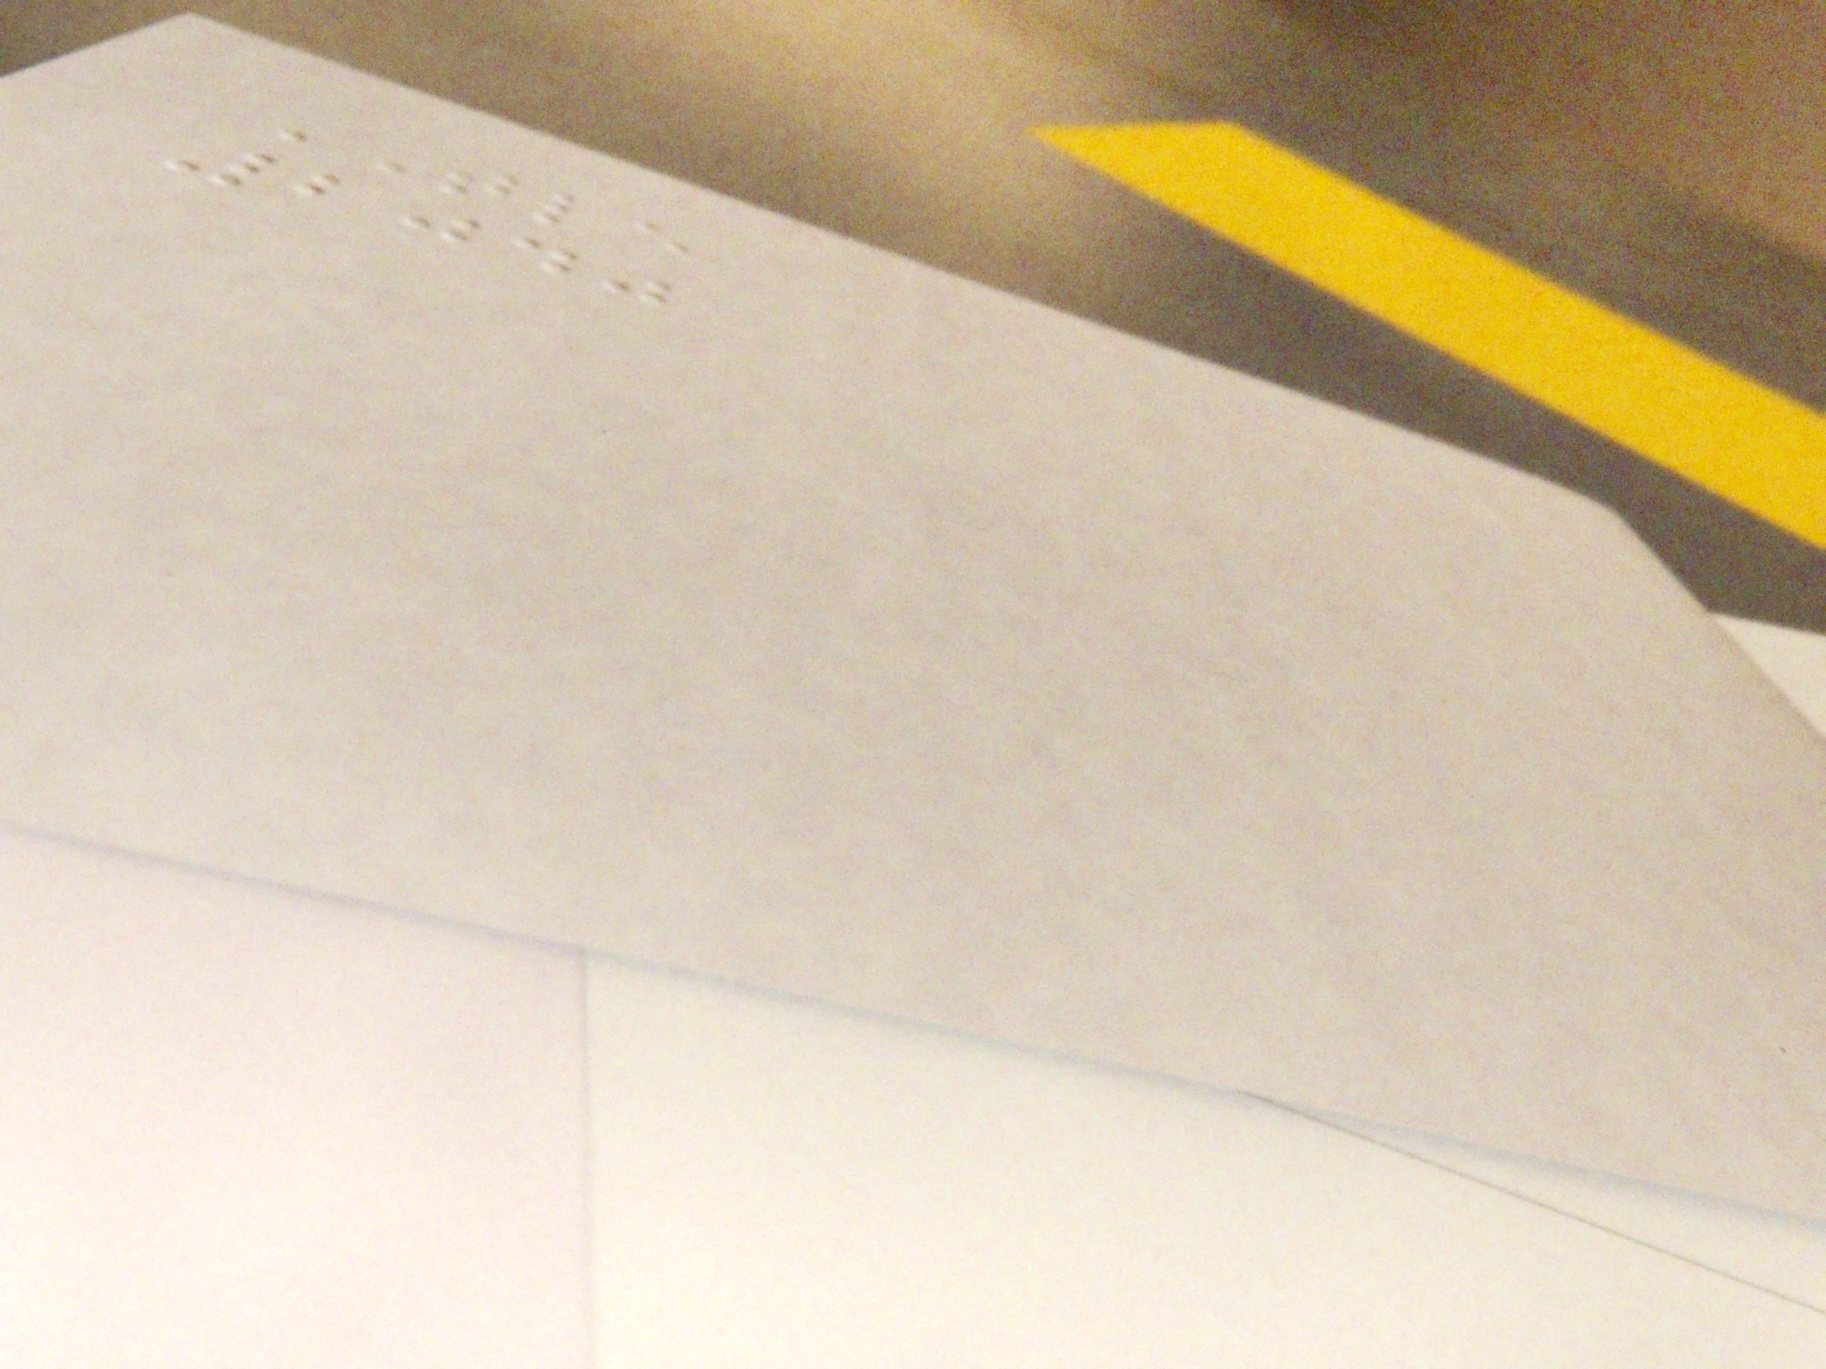TLE
2040
